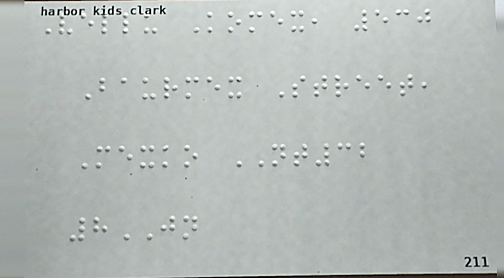Vellu Komex, 530
Baurmex Street,
Mexko NT32
8JN
